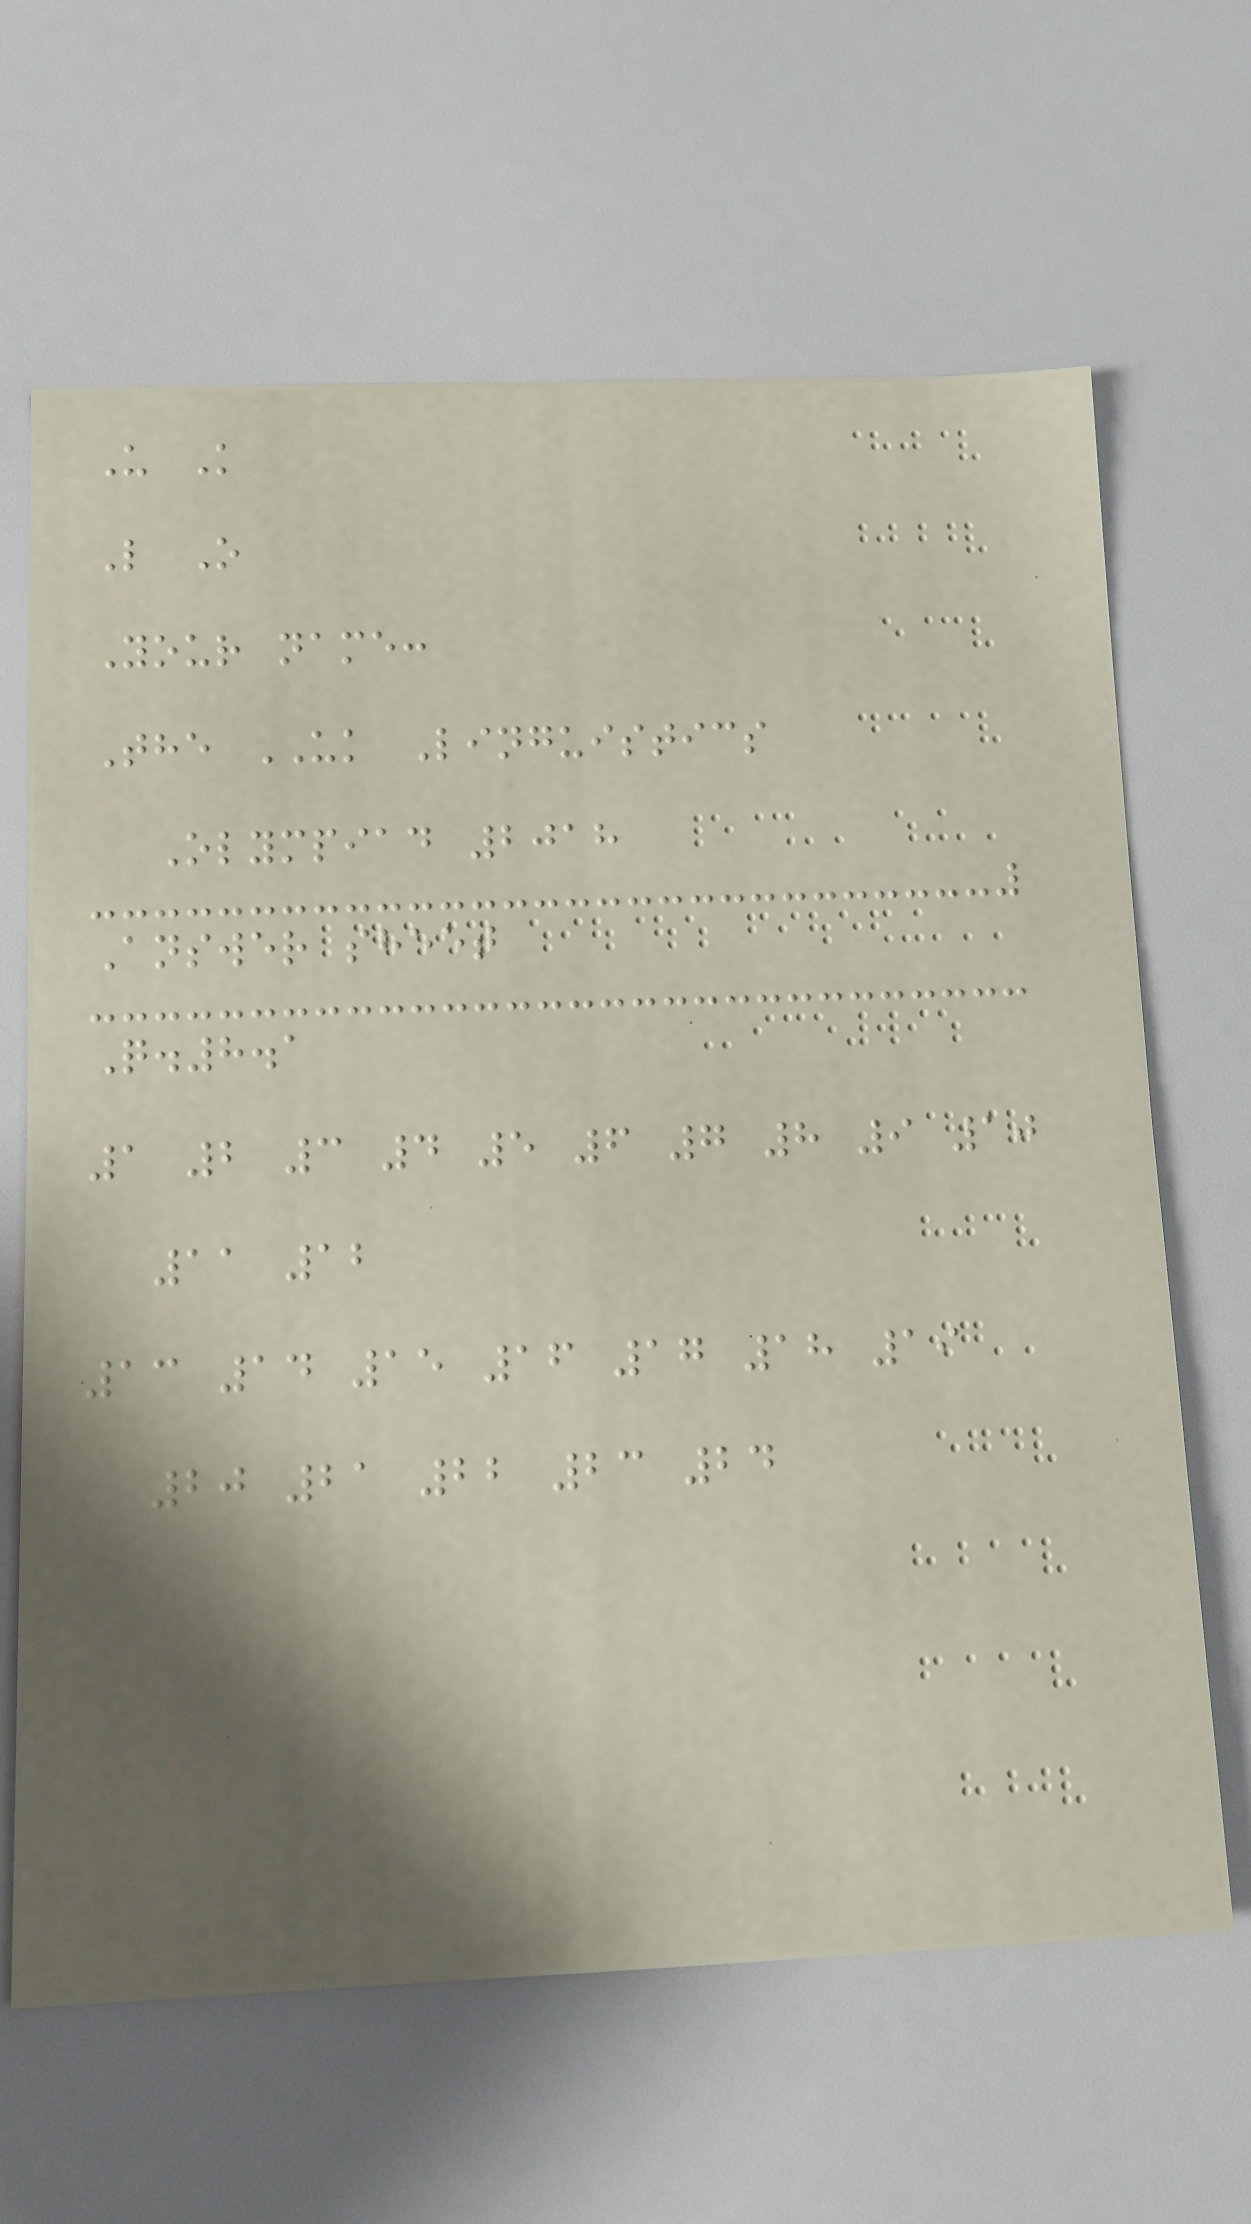U K
L O
Your name:
The UK Linguistics
Olympiad 2018
Answer sheet
Q.8.1
1 2 3 4 5 6 7 8 9 10
11 12
13 14 15 16 17 18 19
20 21 22 23 24
